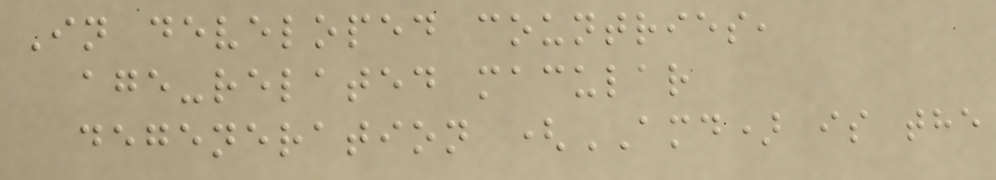In developed countries,
age-related macular
degeneration (AMD) is the
